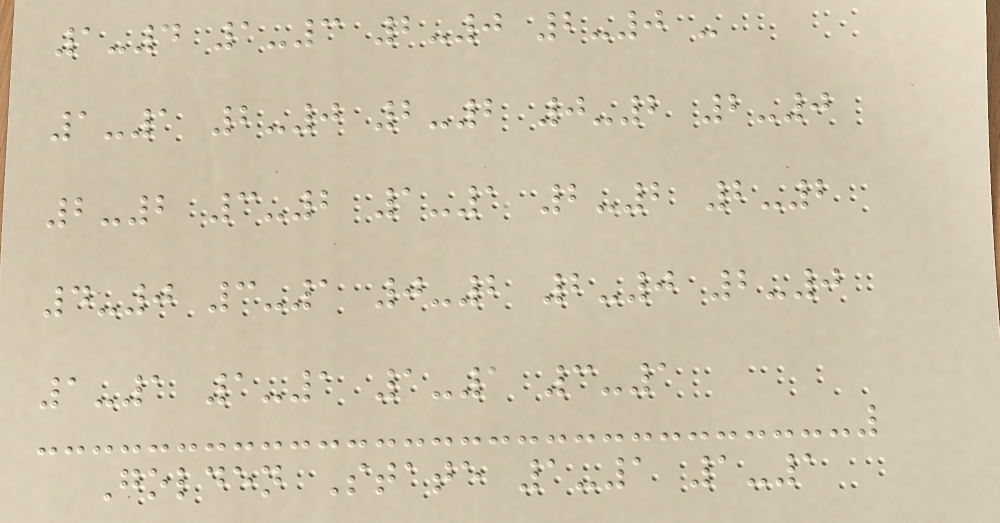1-4 1-3 2-0 2-0 -
1-1 2-0 2-2 0-2 2-0
2-2 3-2 1-1 2-2 2-2
4-0 3-1 0-2 2-0 2-0
1-1 1-1 1-1 3-1
Golden State 1-1 1-1
